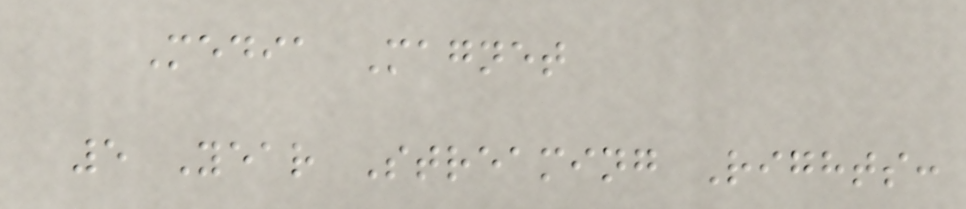Media Magnet
5 Year Streaming Rights:
